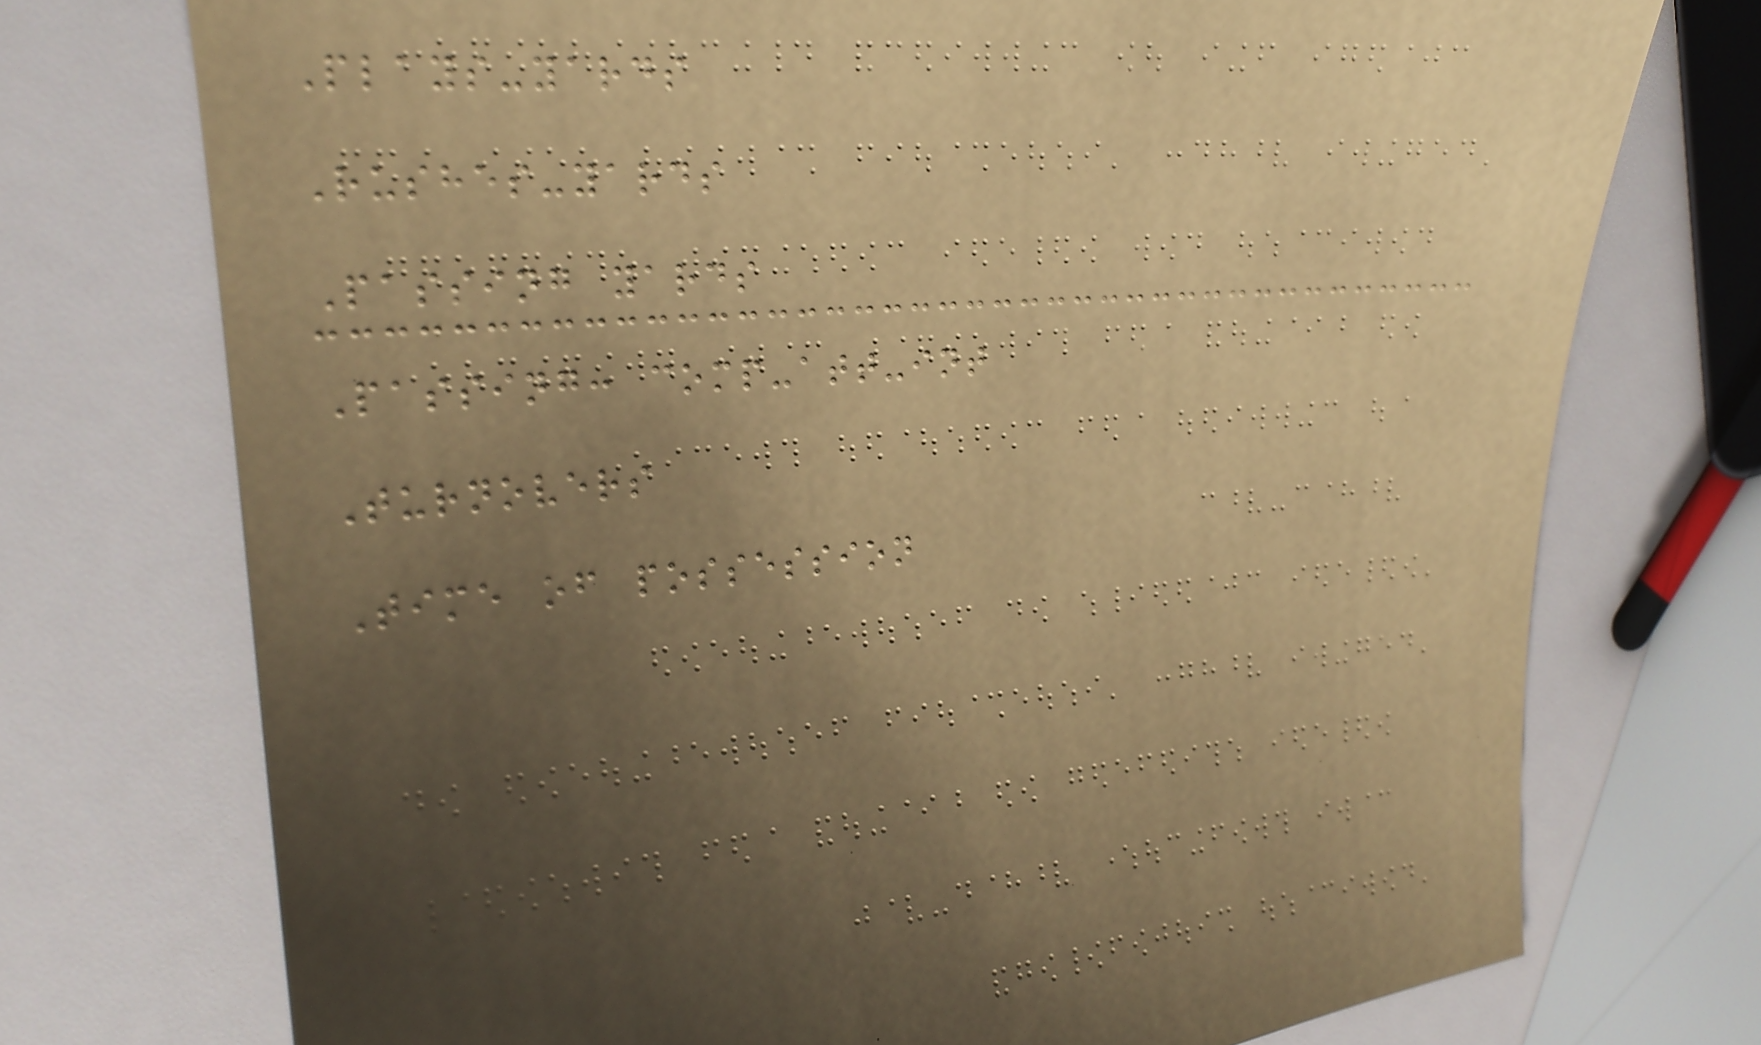Plays-yards
Rushes-yards
Passing yards
Passing: comp-att-int
Turnovers
Time of possession
